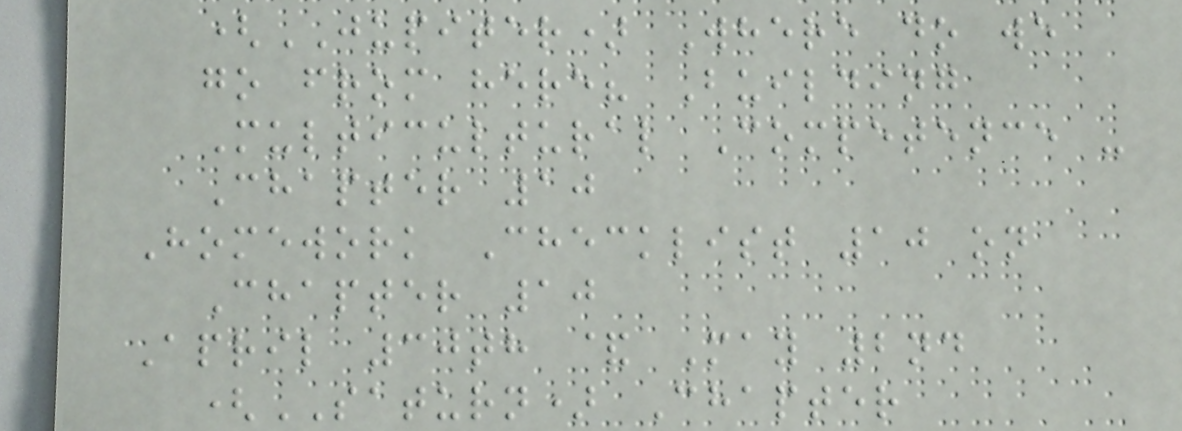(JUPITER) Where do we
go from here? Building
Multicultural Competence -
Chapter 10
Homework Checklist 10 on
Chapter 10
April 30th & May 2nd
(SATURN) Chapter
